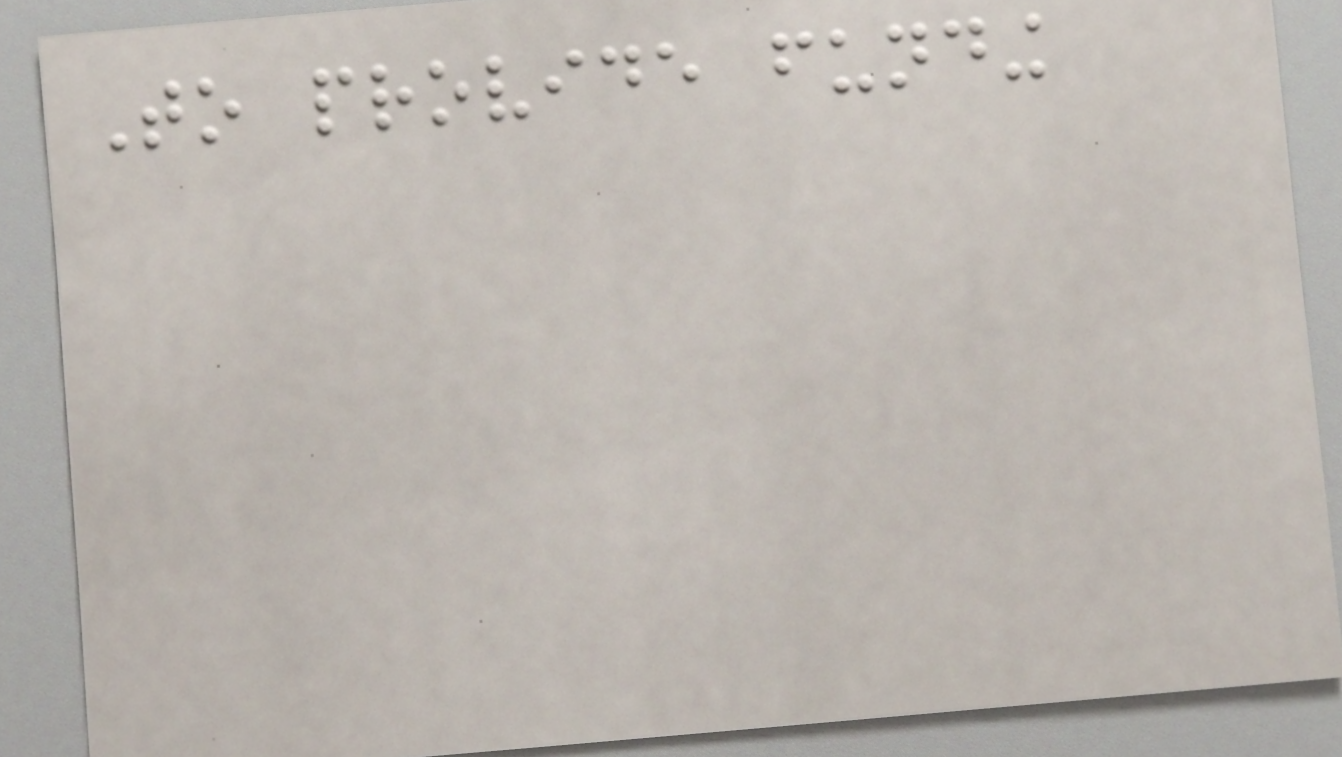To provide funding
